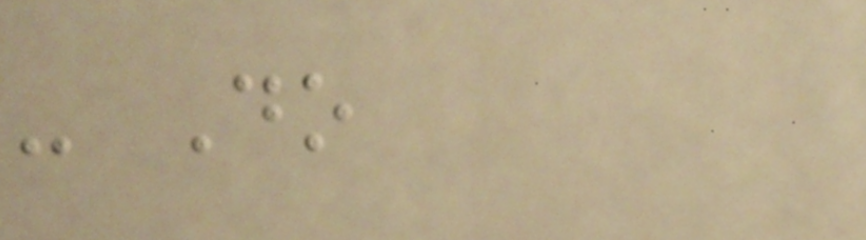- Do
